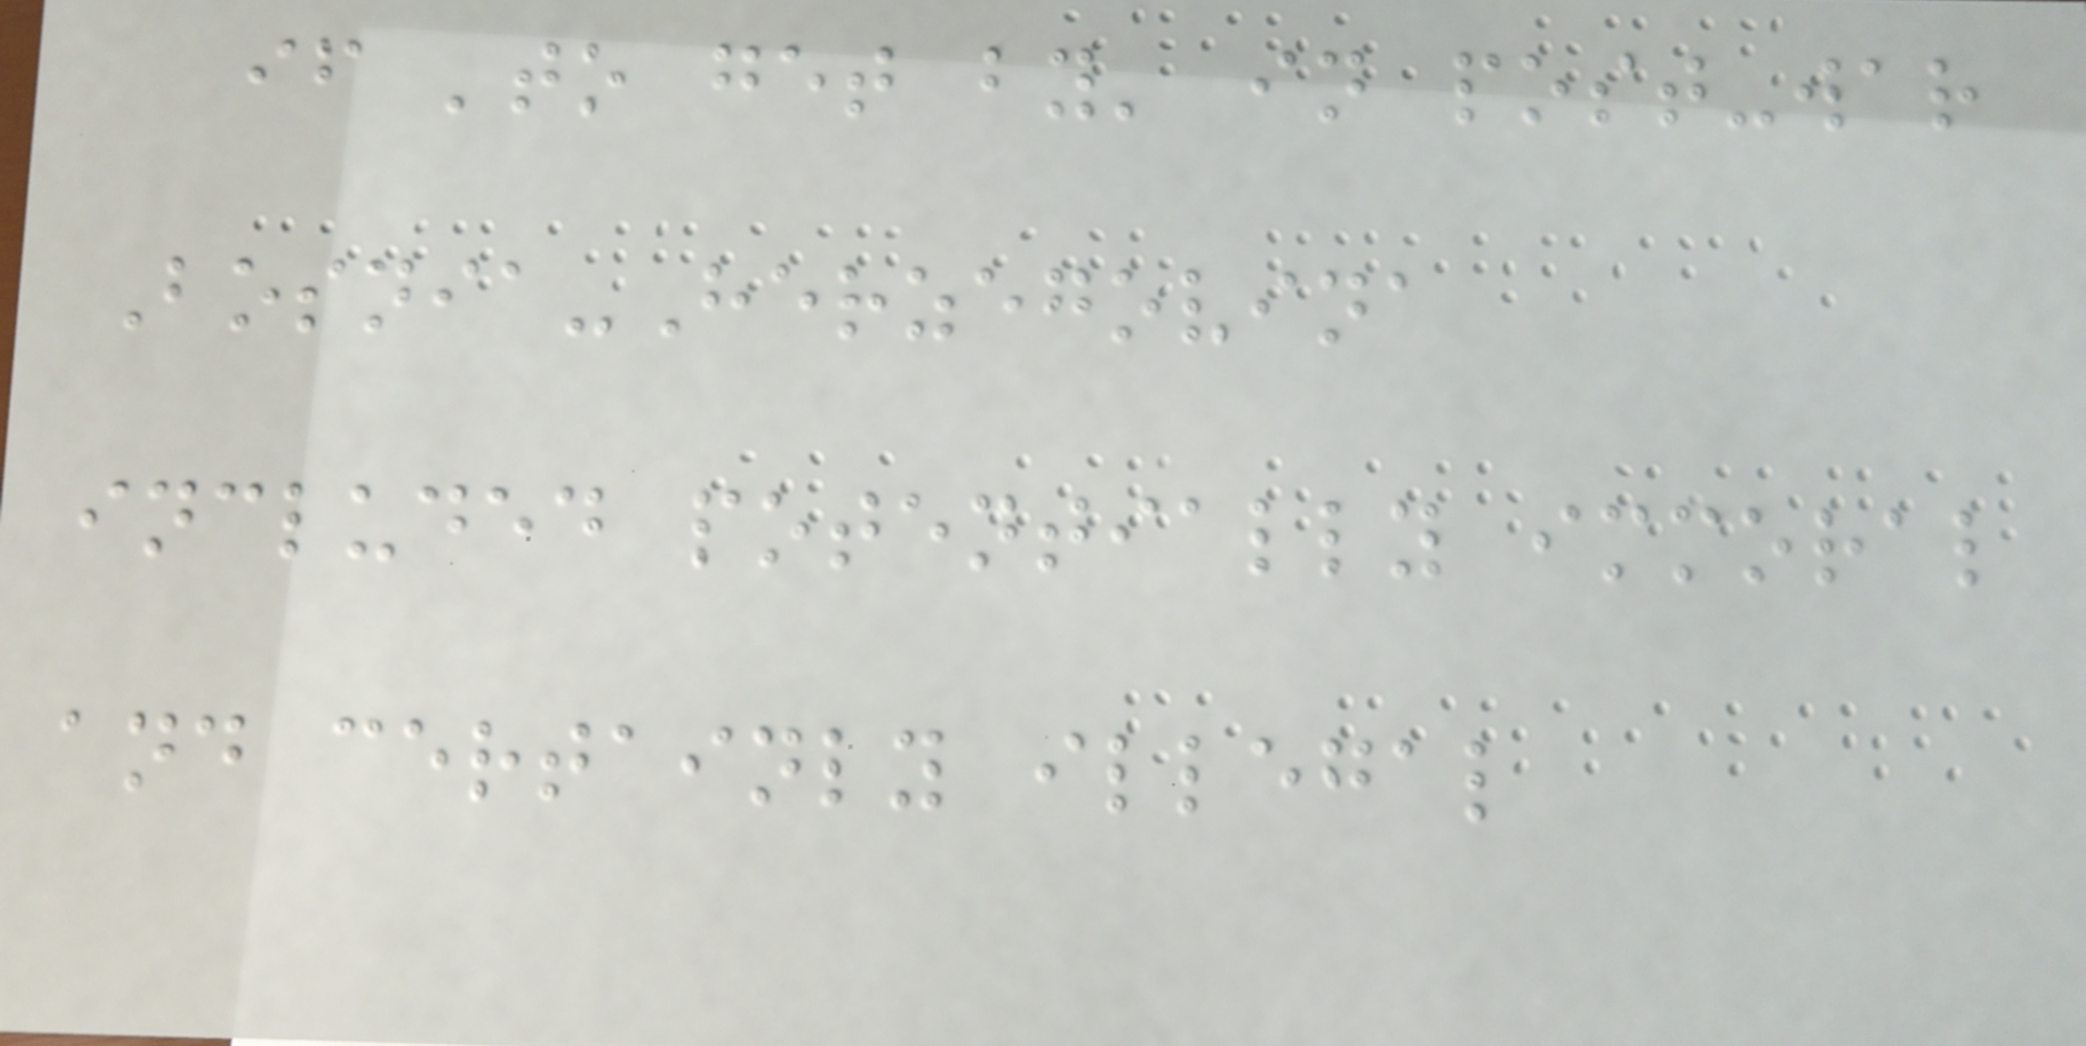if 'to get by' in post-war
Bosnia-Herzegovina
included potentially immoral
and certainly illegal
